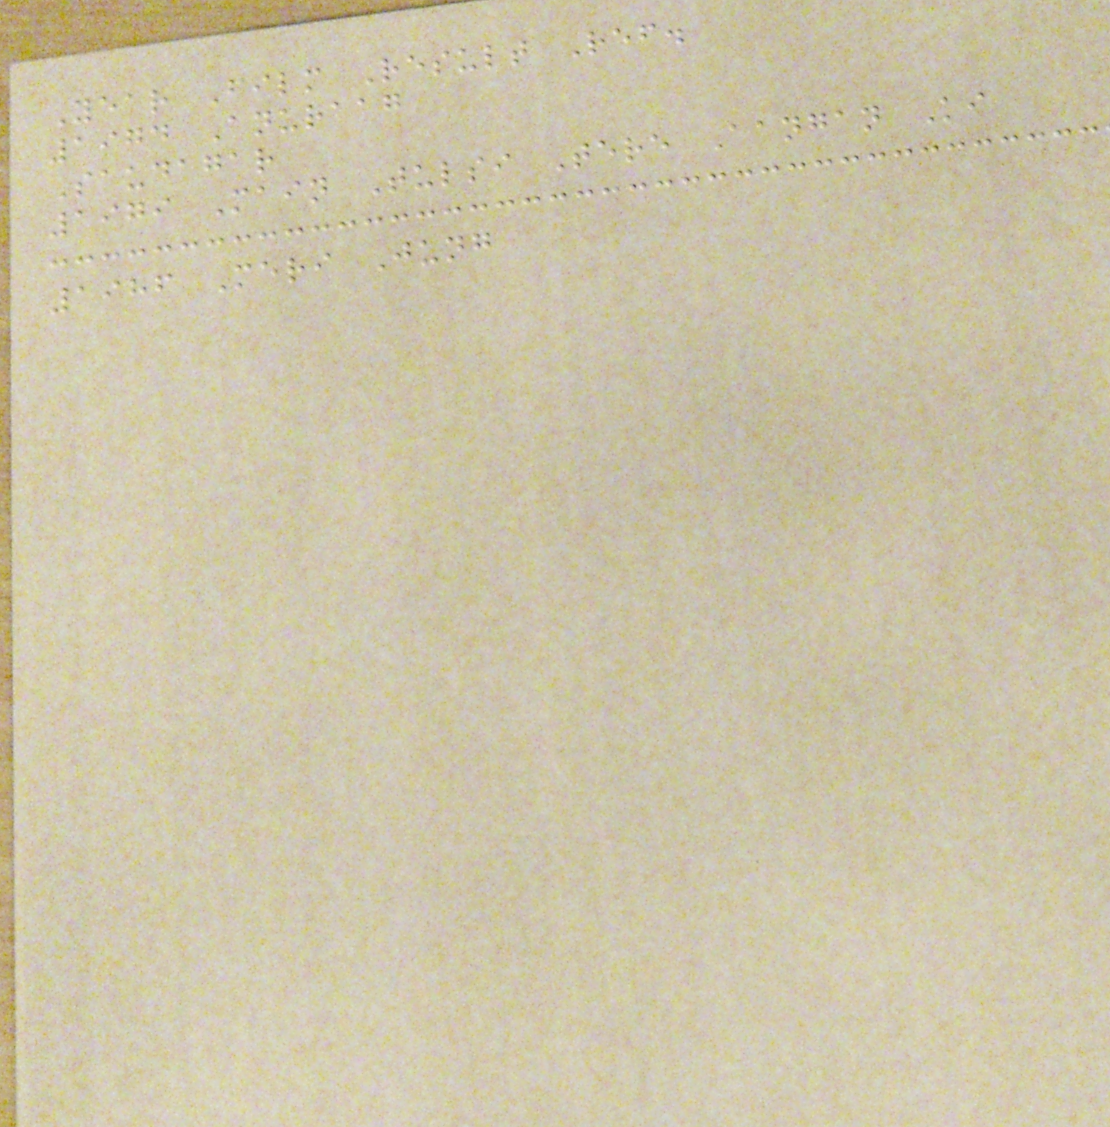Year Film Result Ref.
1974 Anuraag
Saudagar
1979 Main Tulsi Tere Aangan Ki
1986 Meri Jung
